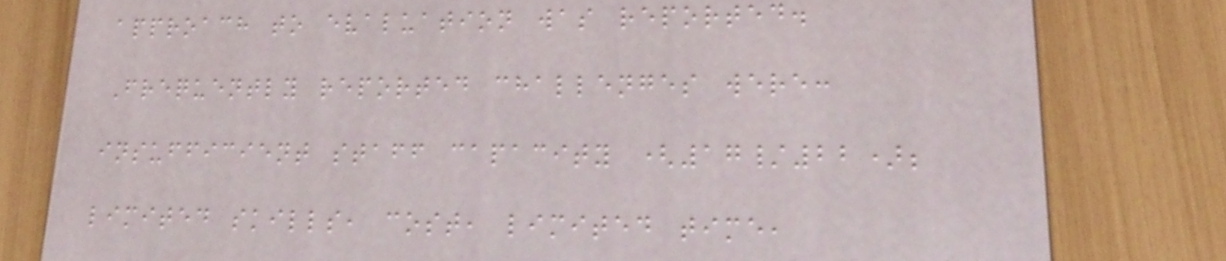approach to evaluation was reported.
Frequently reported challenges were:
insufficient staff capacity (17/22);
limited skills, cost, limited time,
